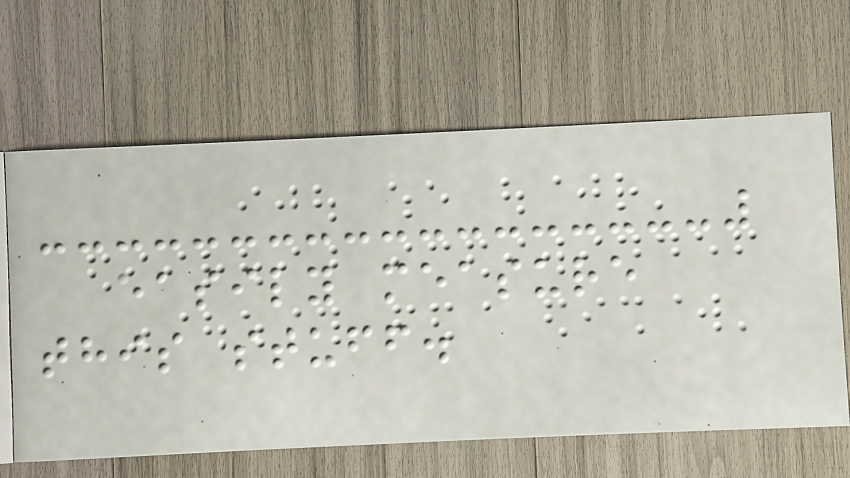easily measure
this stuff.
